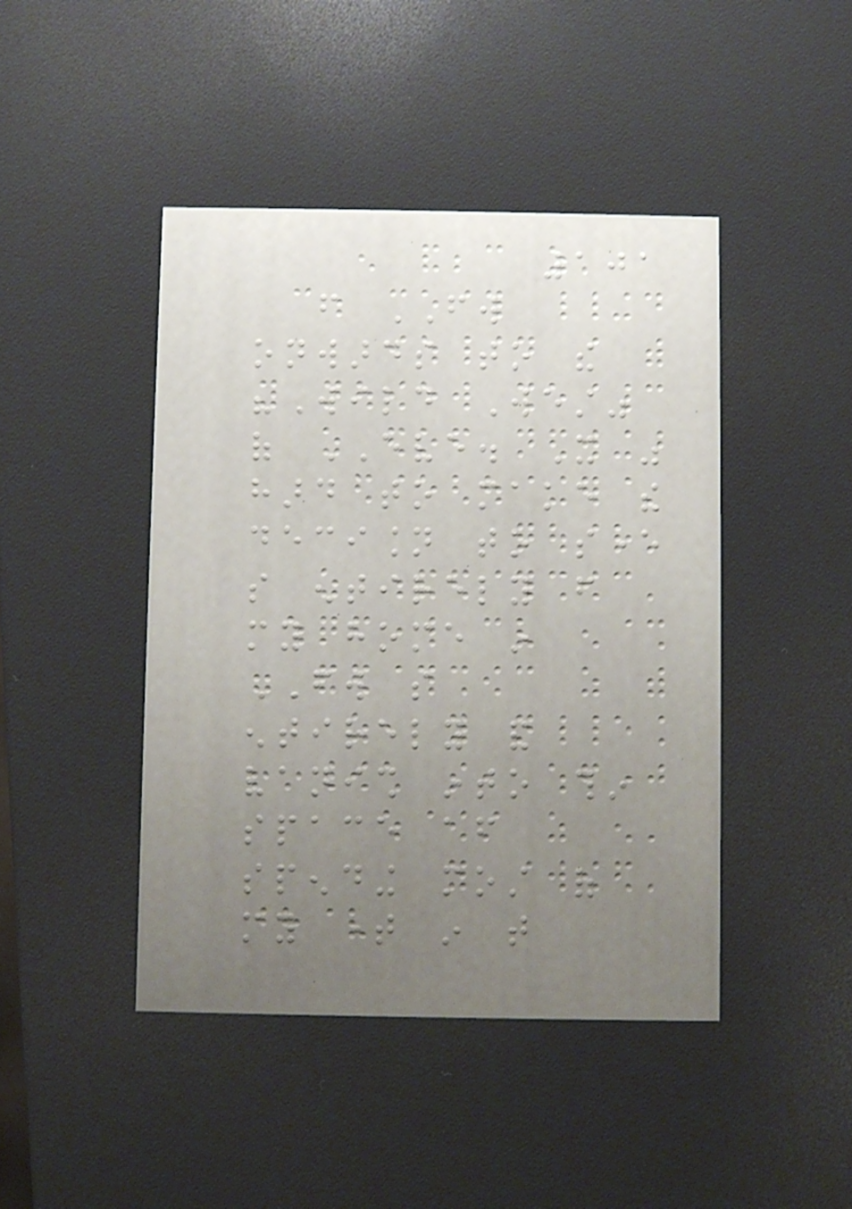101
from FW
onwards to the
"Wild West"
of EVE. It was
hard to make the
decision to sever
so entirely from
my home in
FW so
entirely and
vanish into thin
space after
spending most of
my time in that
